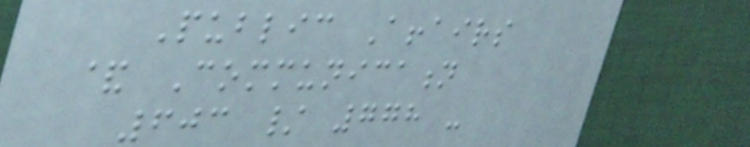Public Affairs
& Communication
603 / 778 -
